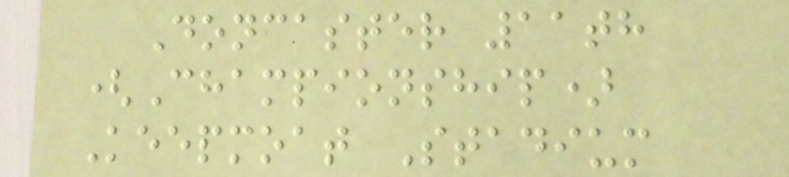Doncaster 11th
(Championship)
Keepmoat Stadium
